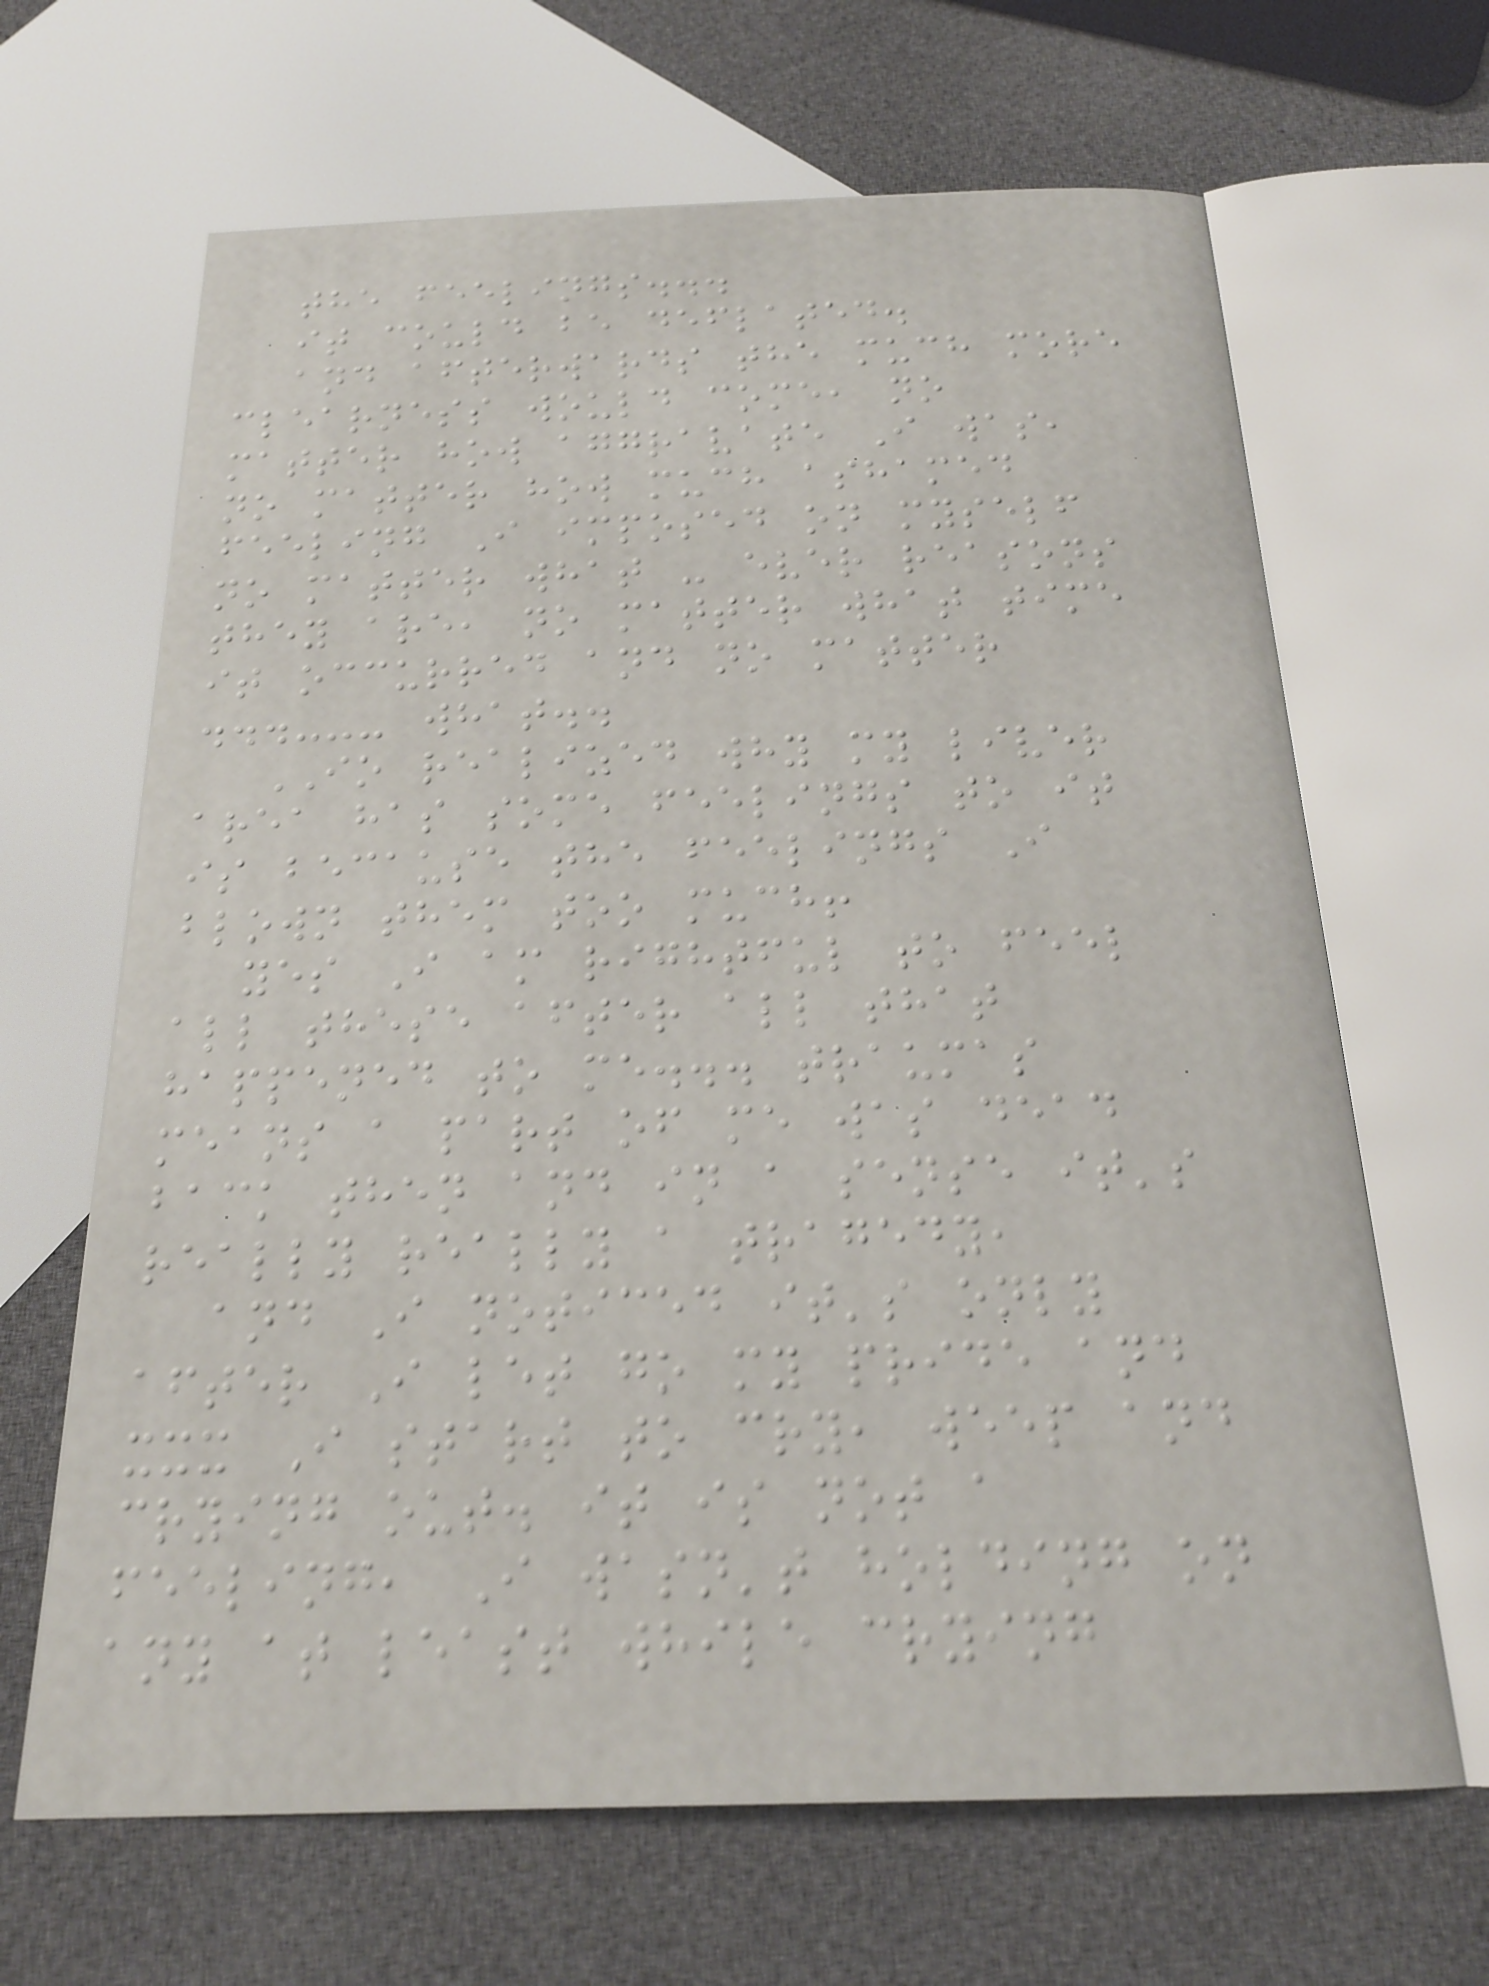the feelings...
it could be deflated.
and afterwards the much more
clearness would come, no
matter how aggravate I was,
no matter how much ashamed
feeling I imposed on myself
no matter what - ever reasons
they are, no matter what time
it occurred and no matter
...--- what..
IO realized why my liver
area has some feelings to it
is because the feelings I
blown them too much!
yes I am rightful to feel
all these after all that
happened to me... traumas
means a part of me was dead
back then and in a sense it's
really really a tragedy,
and I noticed it's only
after I let go my pride and
xxx I start to cry, weep and
crying out. it is not a
feeling, I wasn't holding on
any at least while crying
